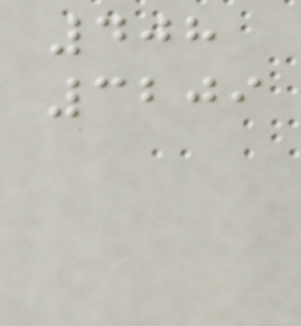408
3209
